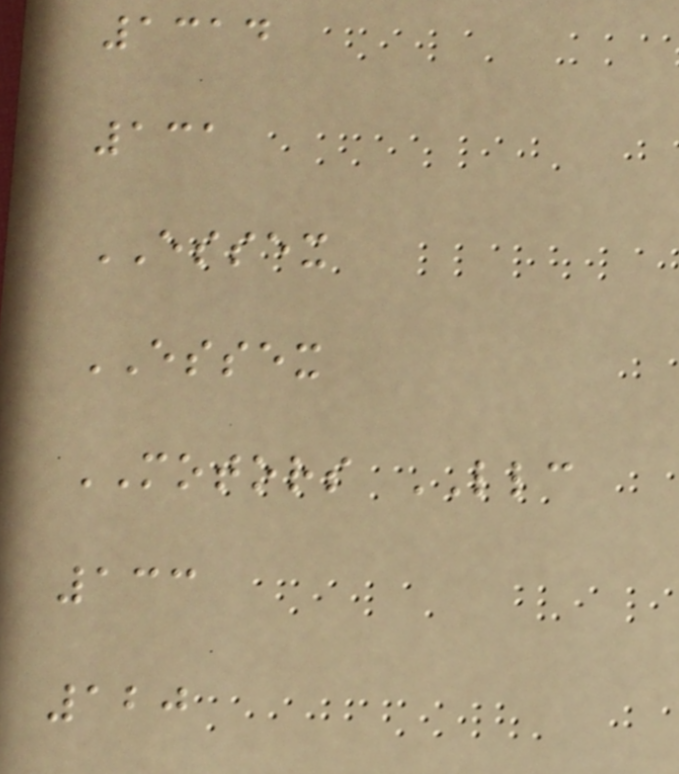1314
131
ESSEX
ESSEX
MOTORS LLC
133
120
